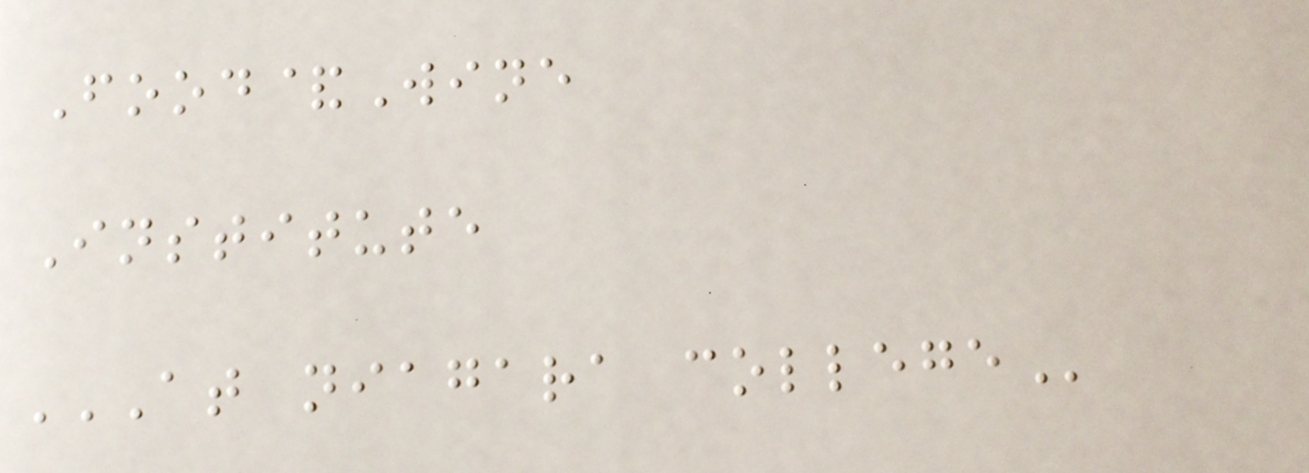Food&Wine
Institute
AT NIAGARA COLLEGE
